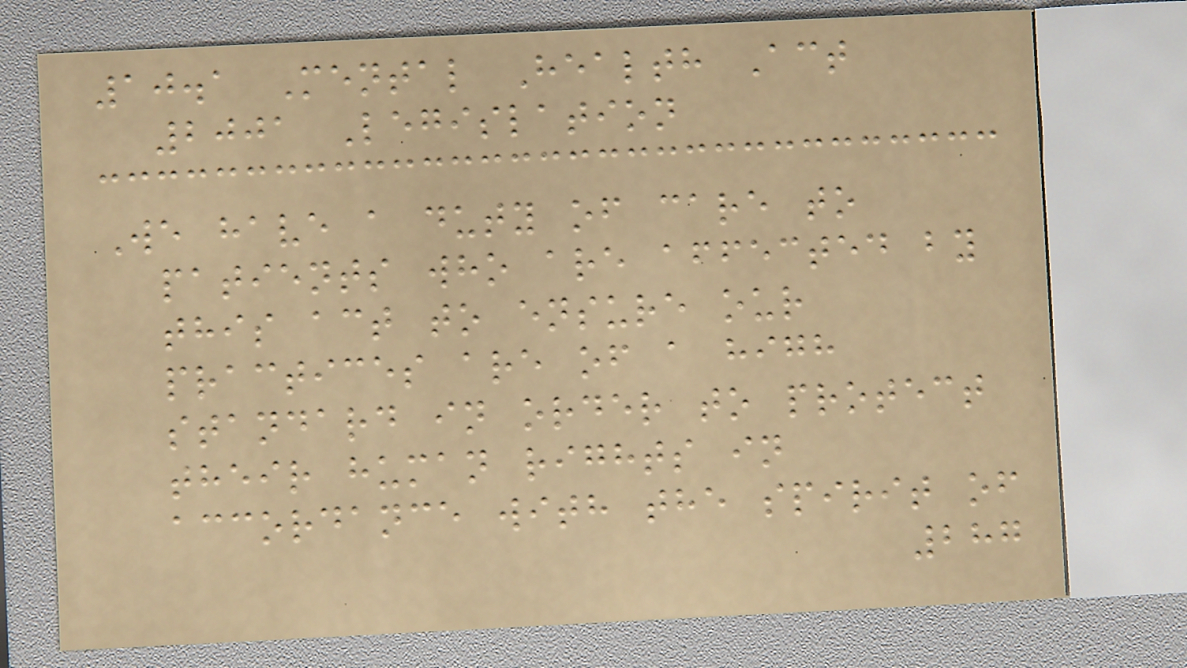10.1 Mental Health Act
2001 Legislation
We have a duty of care to
patients who are affected by
this act to ensure our
practices are of a high
standard in order to protect
their human rights in
accordance with the spirit of
287
